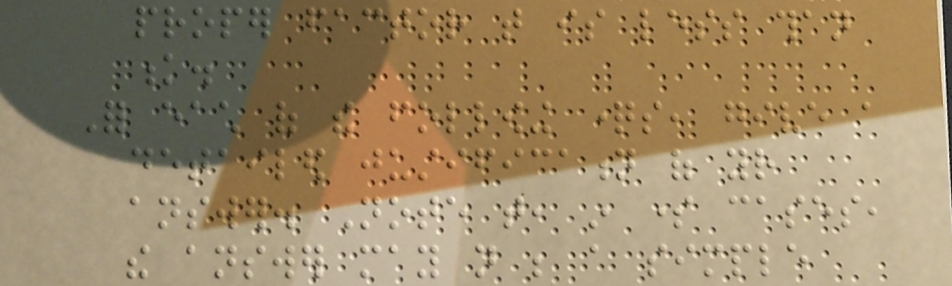proper factor that is less than
k.
For each of the following questions, give a
detailed justification of your
answer. Note that, in some cases,
the answer may not be a simple
